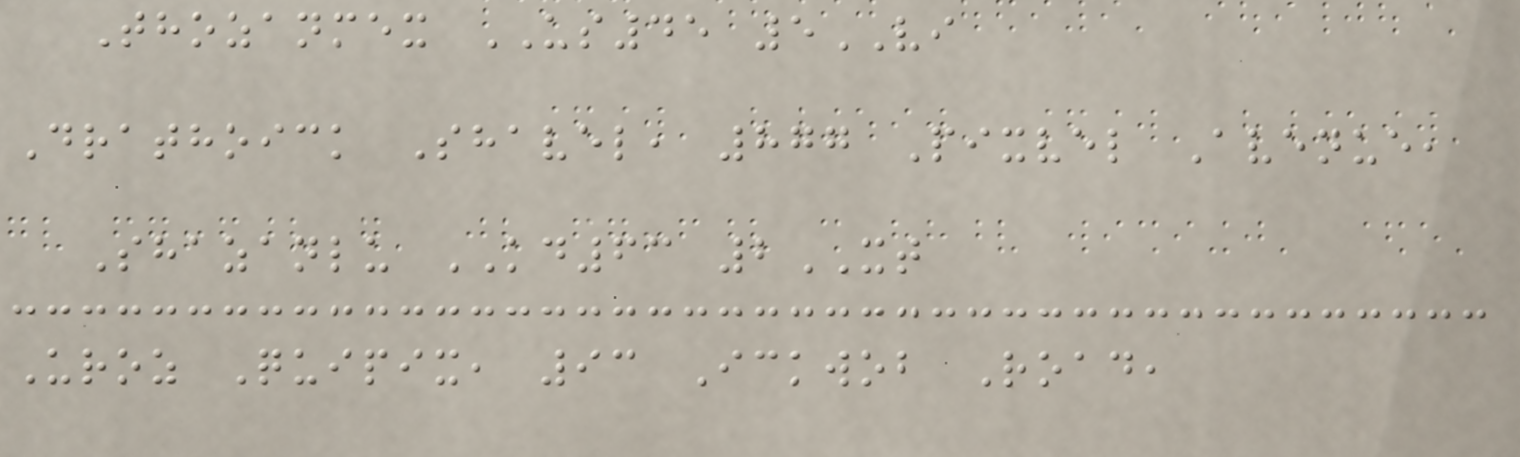Thozanmex US45 5VI
Drathoick Shavel, 877 Pixvel Avenue,
Shazanlu KD63 2XT
Uroz Quipix, 93 Ickwob Road,
